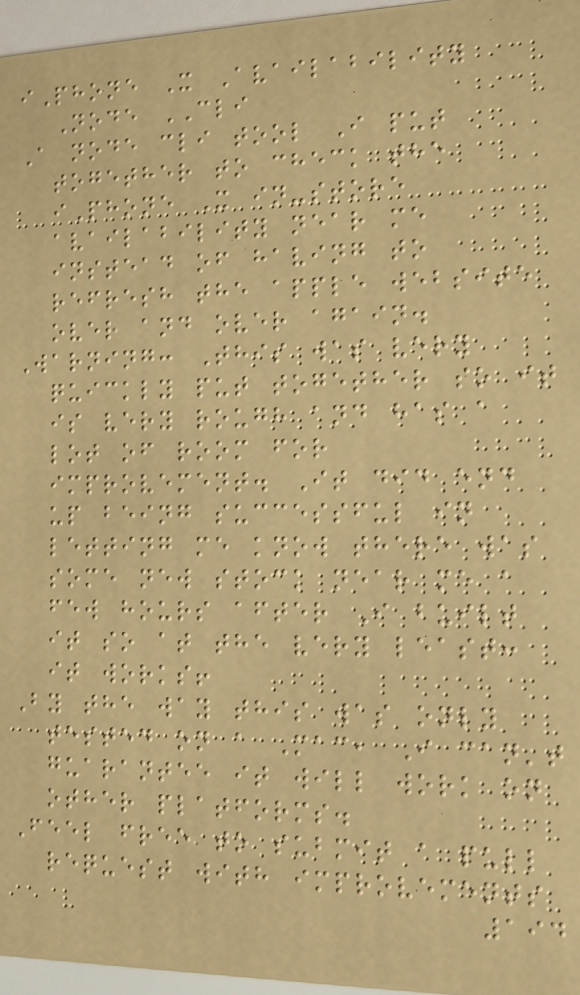iPhone X Availability
Node CLI
A node cli tool I put
together to check the
iPhone X in-store
availability near me
instead of having to
refresh the apple website
over and over again.
Warning: This was very
quickly put together so it
is very rough and has a
lot of room for
improvement. It did end
up being successful in
letting me know there was
some new stock near me a
few hours after I built
it so at the very least:
it works!
By the way this was only
tested on a Mac, I can't
guarantee it will work on
other platforms.
Feel free to submit a pull
request with improvements
194
